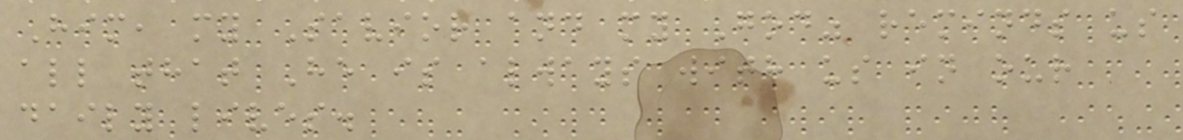Him, my Savior and my God" reminds us
all that He is always with us in our
daily lives.
